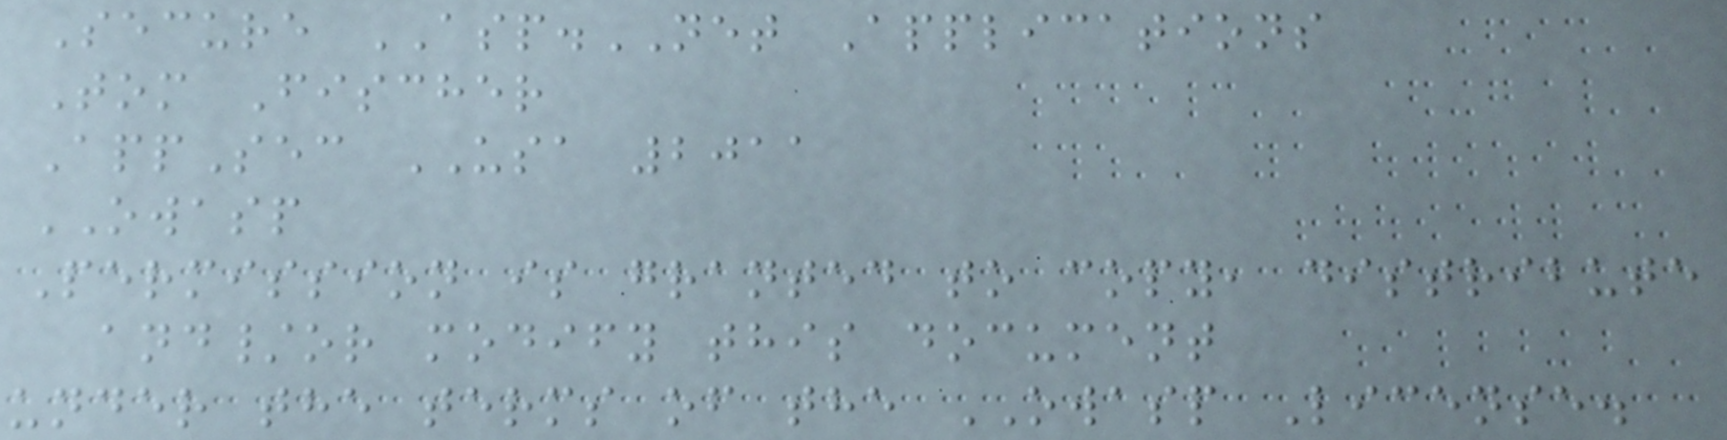Secure ASP.NET Applications
Tom Fischer
AppSec USA 2011
OWASP
Permission is granted to copy, distribute
and/or modify this document
under the terms of the OWASP License.
